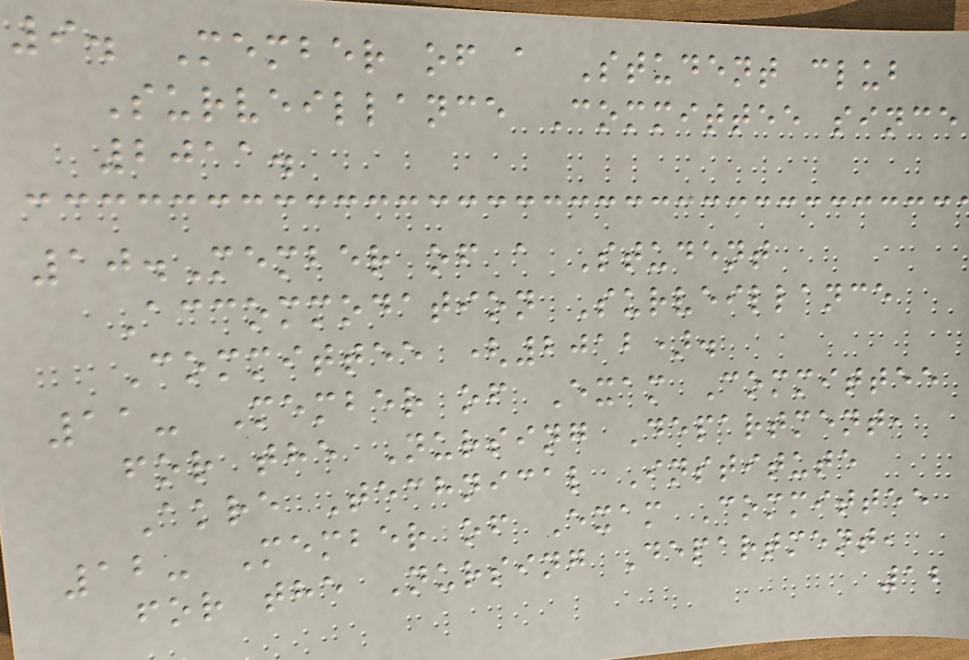9. Member of a Student club
Surveillance Committee since
2011.
10.Member of a Student
Accommodation Surveillance
Committee (2012).
11- Member of Exam Committee
for the Nursing Department,
Akre Technical Institute
12- Member of Exam Committee
for the Nursing Department,
12
